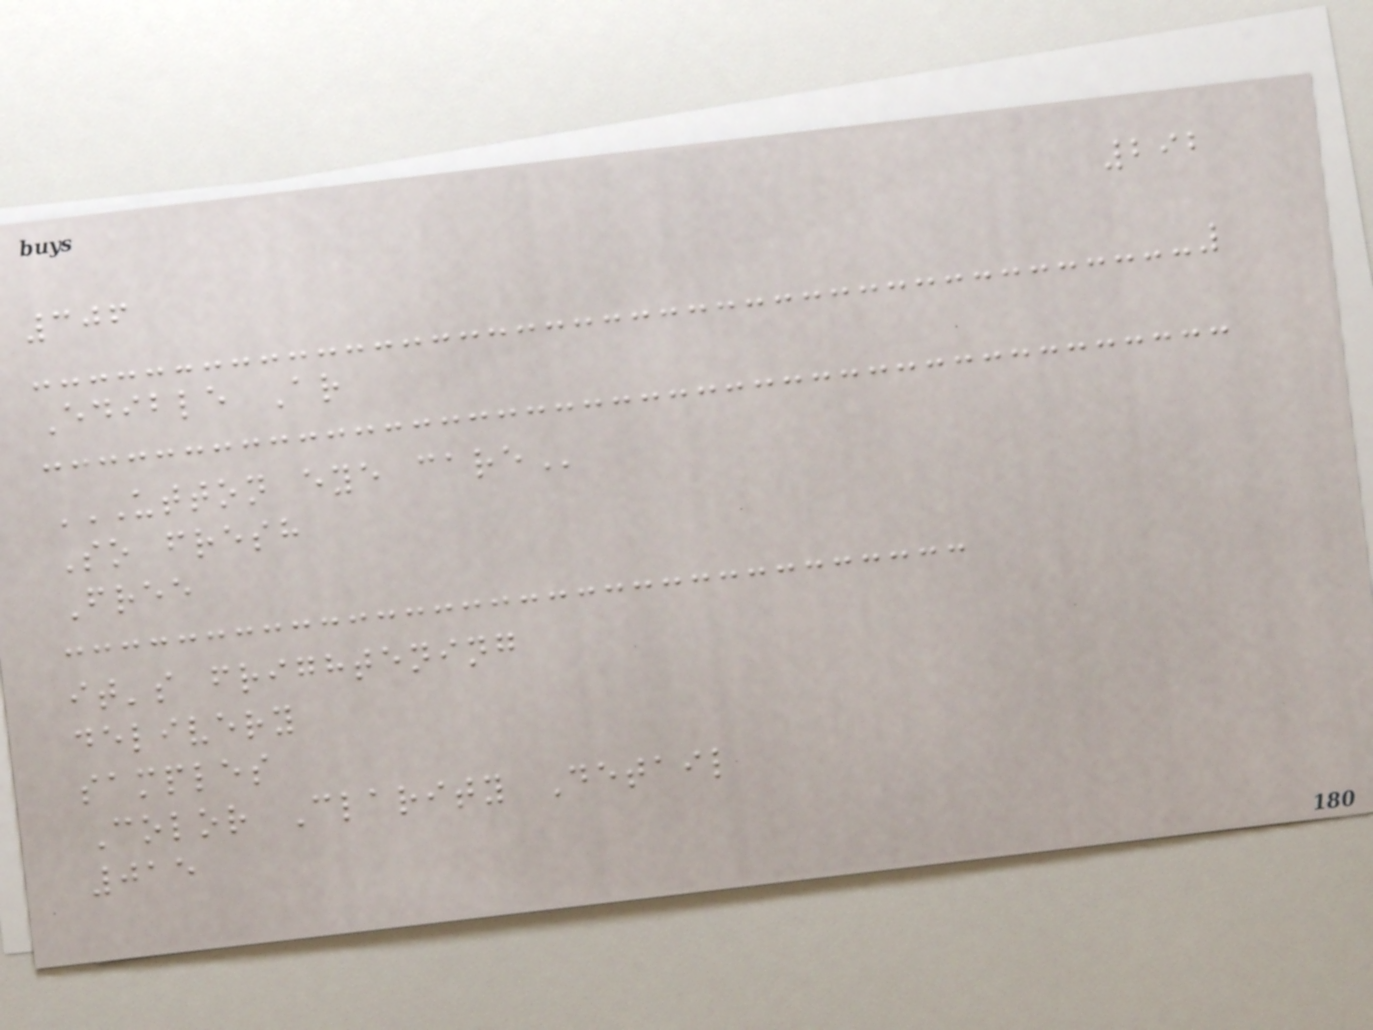292
306
Edible Ar
UTTON EYE CARE
So fresh
Free
it's frightening
delivery
samples
Color Clarity Detail
015
